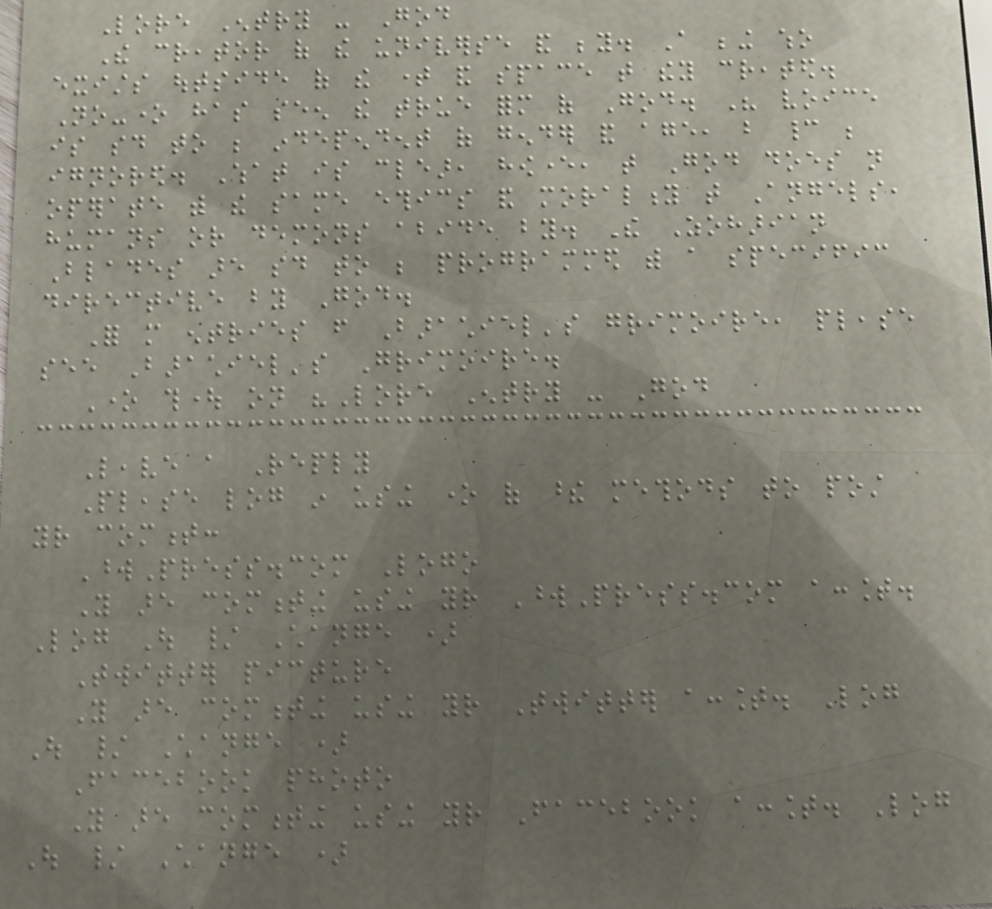Lore Entry - God
The creator of the universe and beyond. A being who
exists outside of the time and space that they created.
No-one has seen the true form of God. His voice
is said to be independent of gender and age, but cannot be
ignored. What is clear, however, that God does not
operate with the same ethics and morality that Angels,
humans or demons abide by. The Zoharian
Blades are said to be programmed with a specific
directive by God.
For more entries from Barachiel's grimoire, please
see Barachiel's Grimoire.
One thought on "Lore Entry - God
Leave a Reply
Please log in using one of these methods to post
your comment:
WordPress.com Logo
You are commenting using your WordPress.com account.
Log Out / Change )
Twitter picture
You are commenting using your Twitter account. Log
Out / Change )
Facebook photo
You are commenting using your Facebook account. Log
Out / Change )
